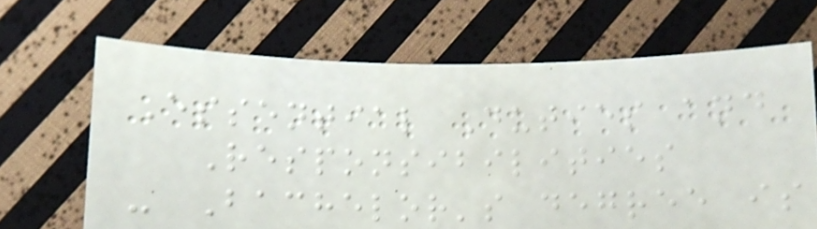Essential Duties and
Responsibilities
- Bachelor's degree is
